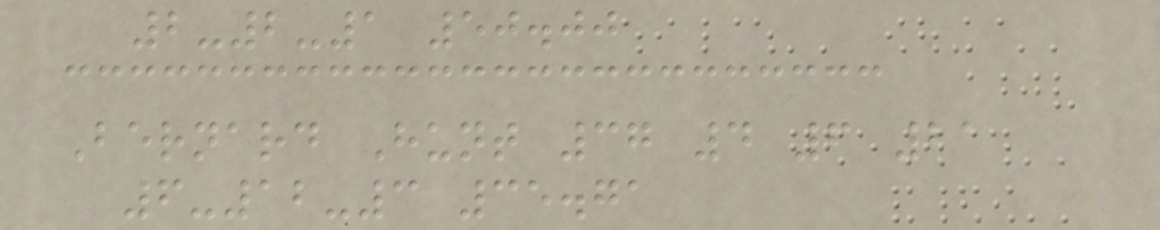2-2-1 50.00
Bernard Hunt 37 4 6 21
6-12-3 35.71
